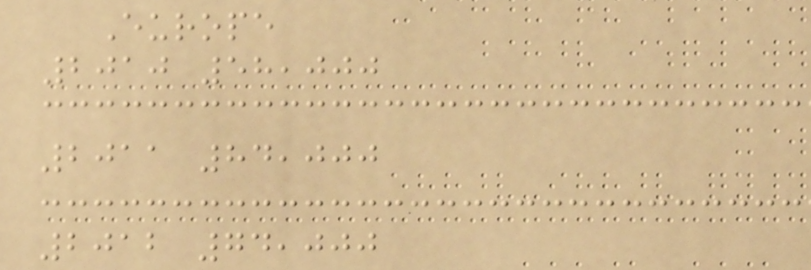Europe
2010 58,000
2011 84,000
2012 74,000
